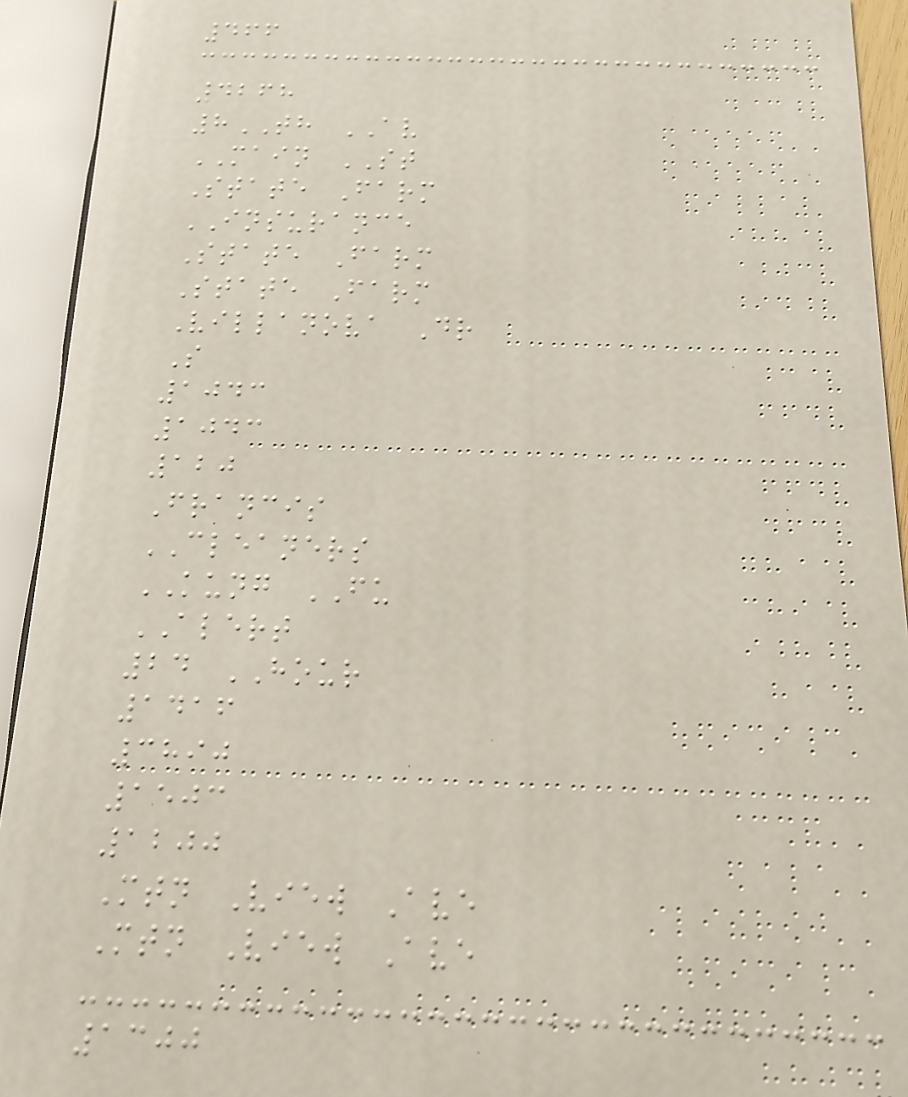466
4268
8TH AV
MAIN ST
State Farm
INSURANCE
State Farm
State Farm
Villanova Dr
S
1043
1043
120
Francis
CLEANERS
KUNG FU
ALERT
24 HOUR
1416
3890
1503
1200
Mtn View Ave
Mtn View Ave
1300
